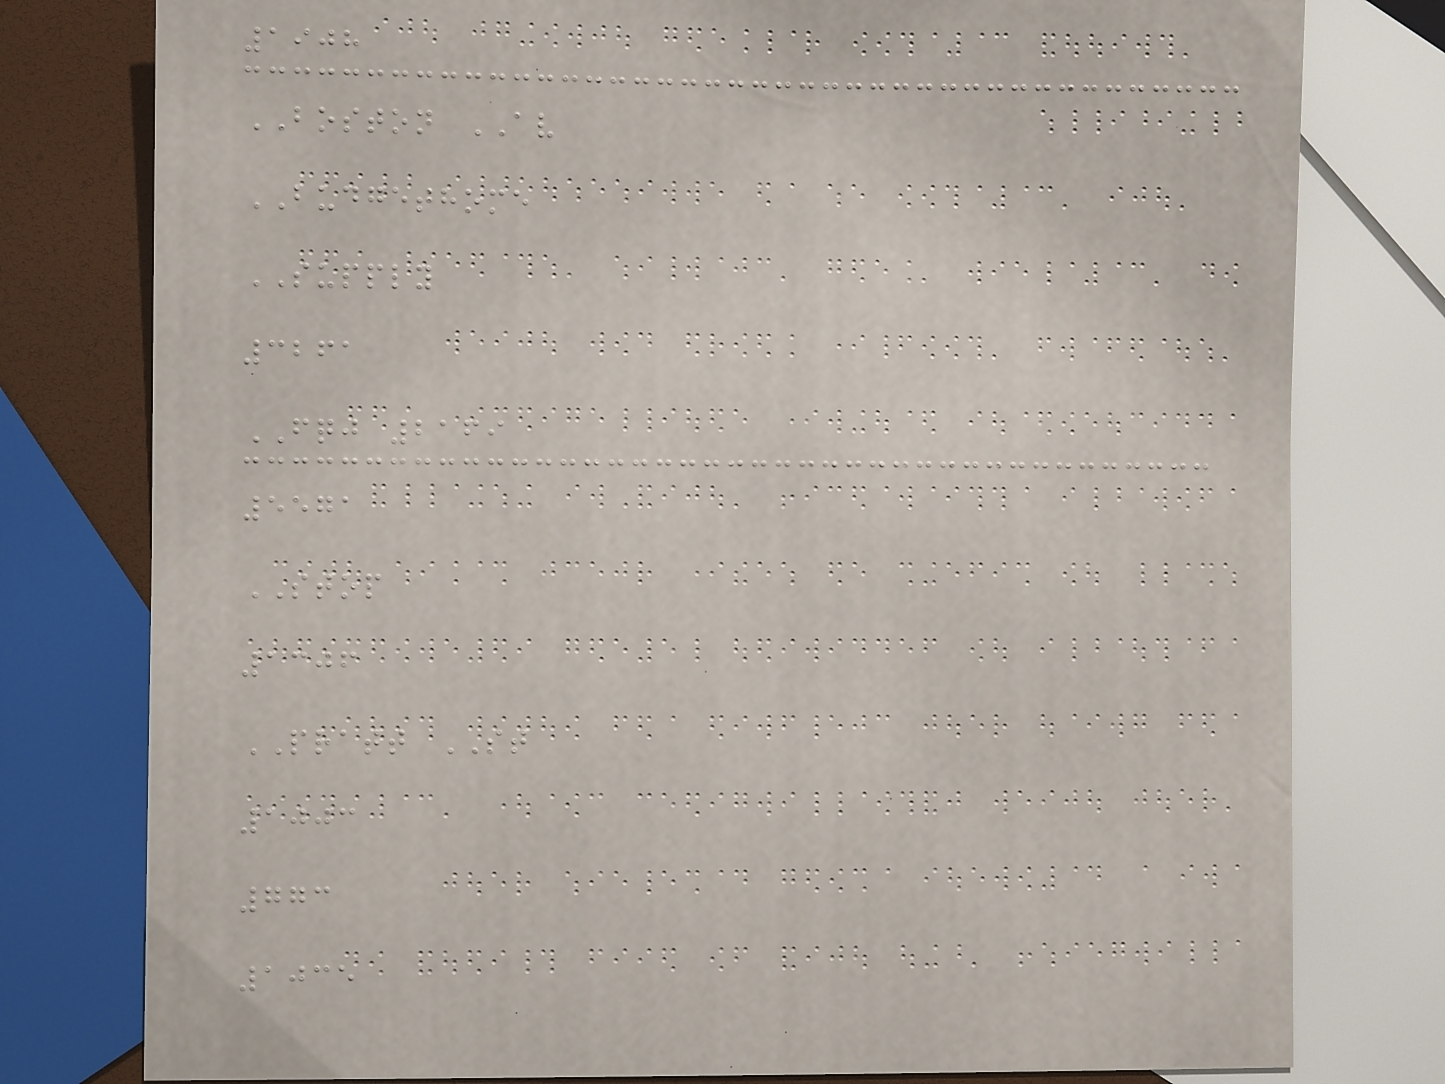1908
BOSTON AV
BUDGETHOME
SUPPLY
3261
FQJ 2169
5571
STOP
1306
PRATT ST
1003
773
1035
